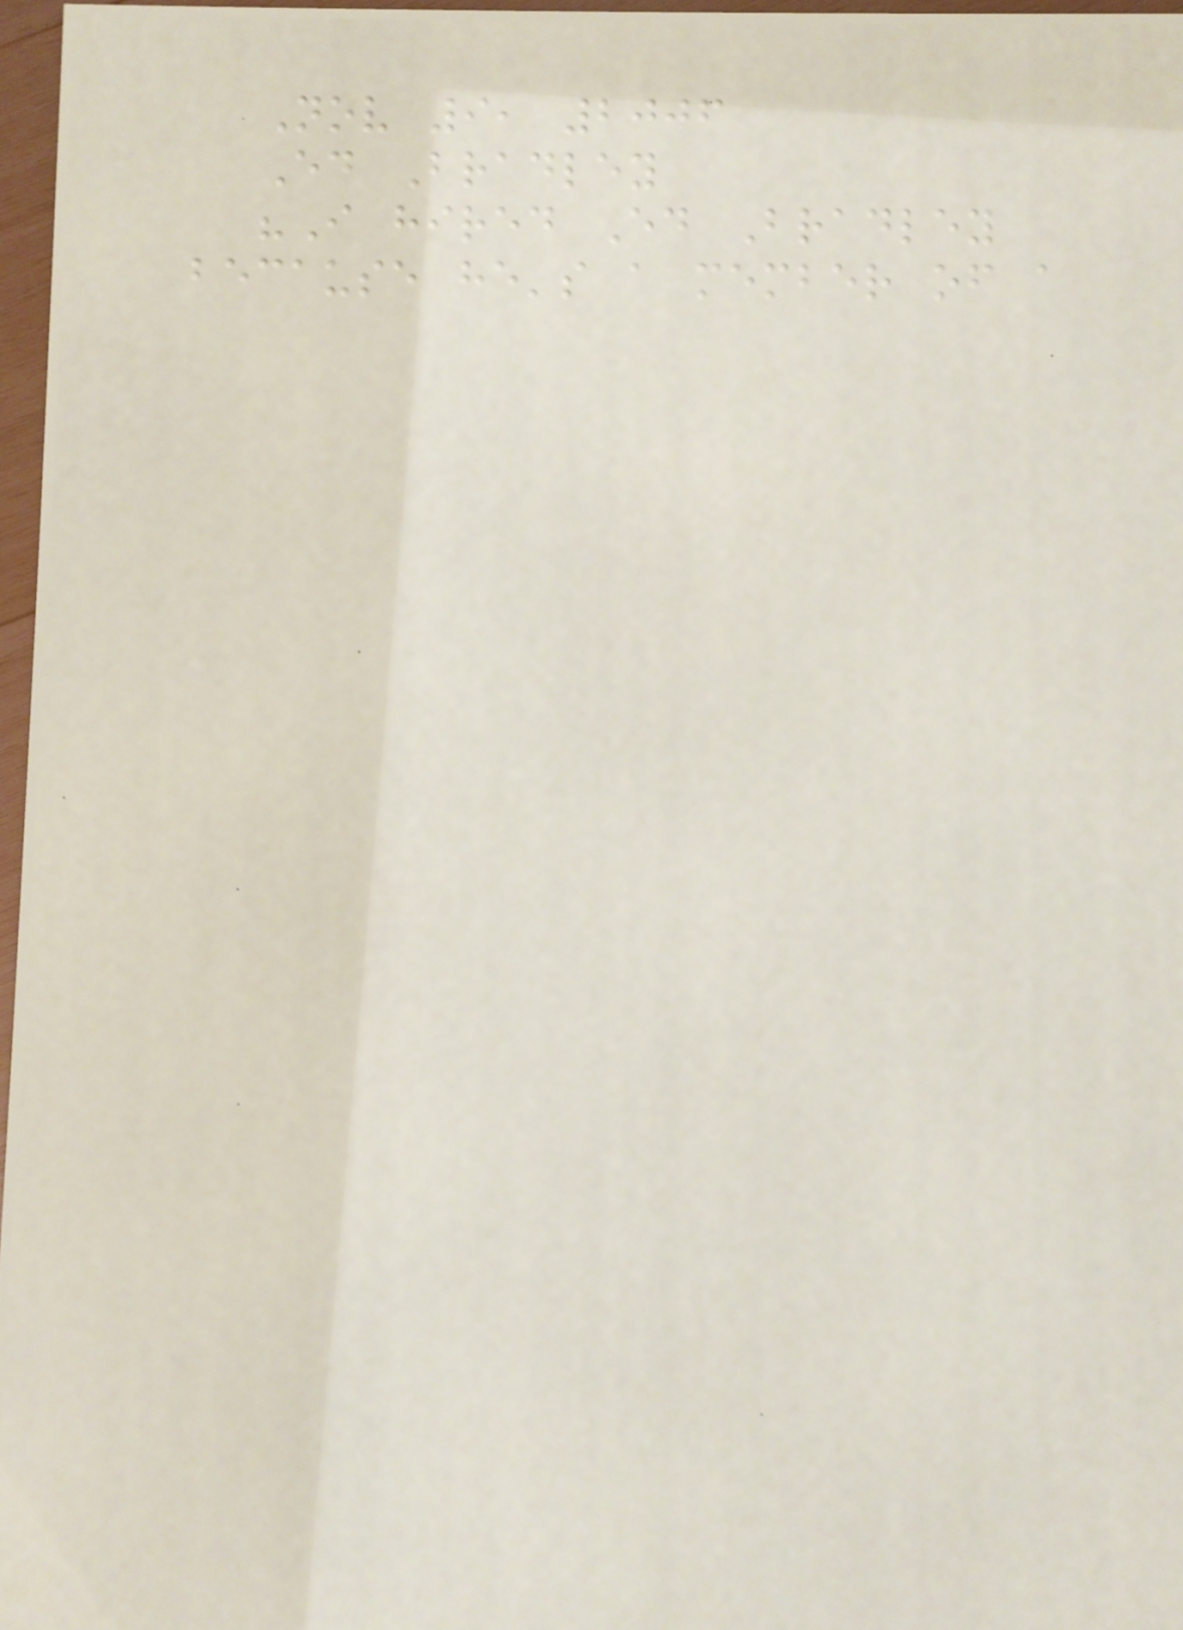Nov 9, 2006
Ed Bradley
"I hired Ed Bradley
because he's a member of a
